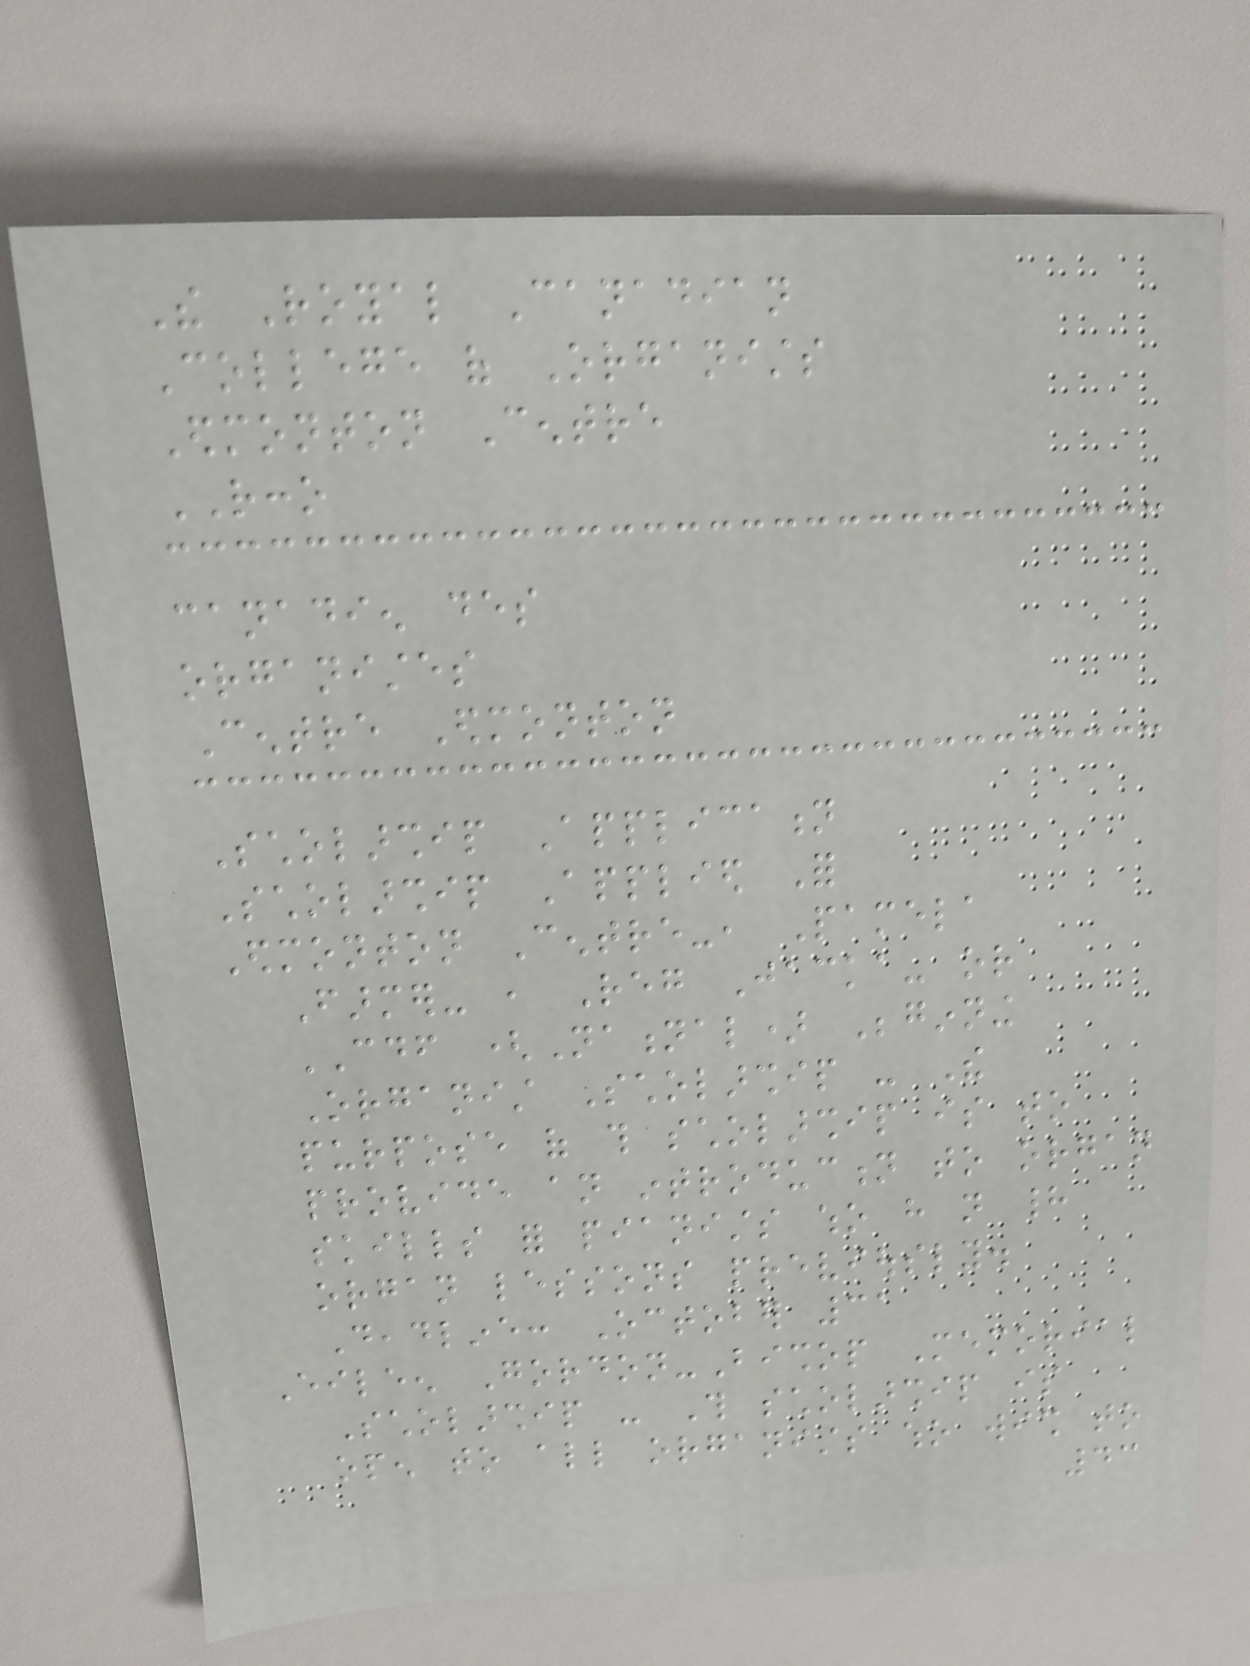The Royal Canadian
College of Organists
Edmonton Centre
RCCO
canadien des
organistes
Centre Edmonton
Scholarship Application
Scholarship Applied For
Edmonton Centre-, Pamela
Farmer- , Reg Jacka- or
CDF (National) Beginning
Organist Scholarship - The
purpose of this scholarship is to
provide an introduction to organ
skills for pianists who have not had
organ lessons previously.
Deadline: October 31
Eileen Gordon-Bishop Memorial
Scholarship - This scholarship is
open to all organists who wish to
43
